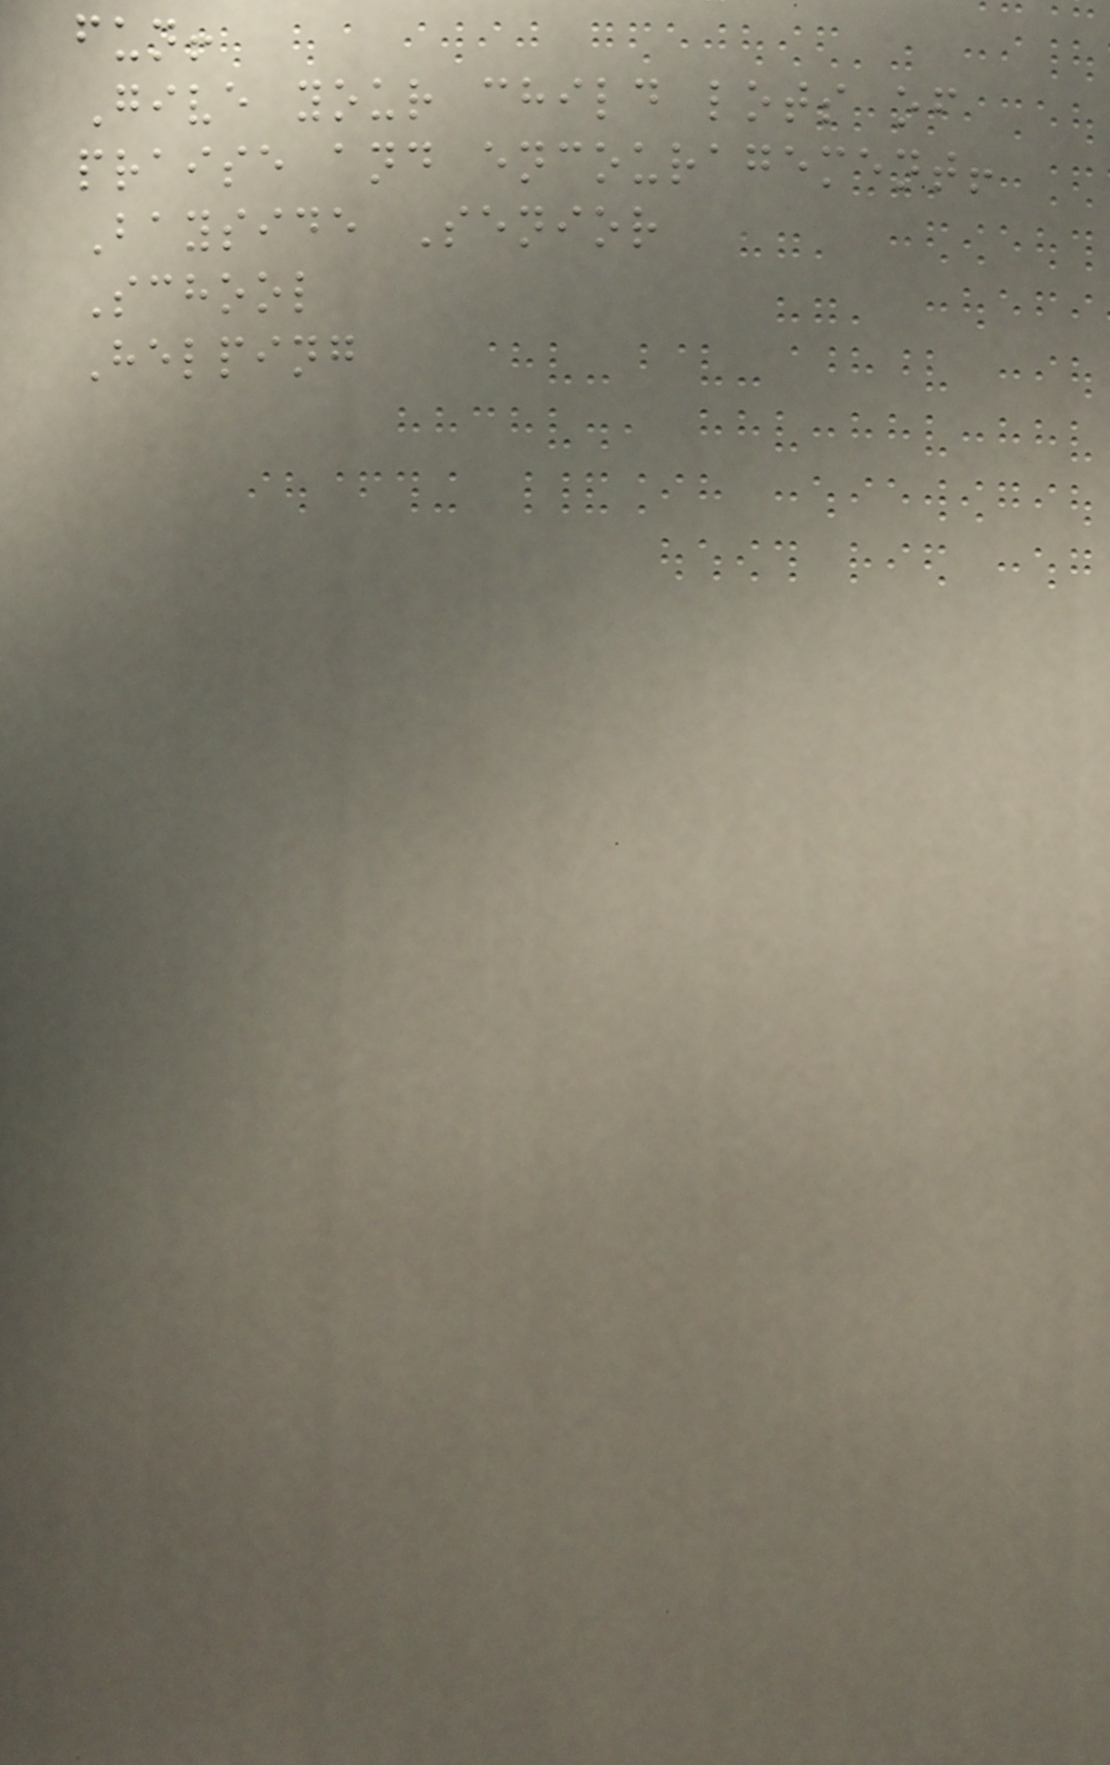fun!
Give your child lots of
praise and encouragement!
Bayside Senior
School
Helping
